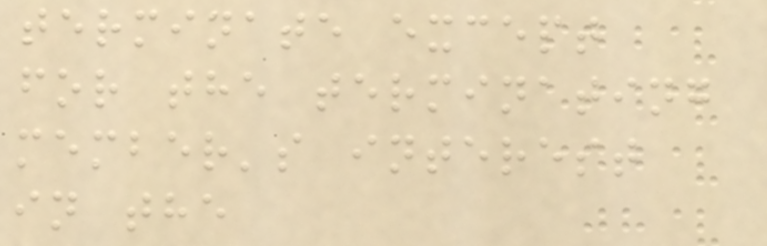terminate except
for the terminating
member's interest
in the
